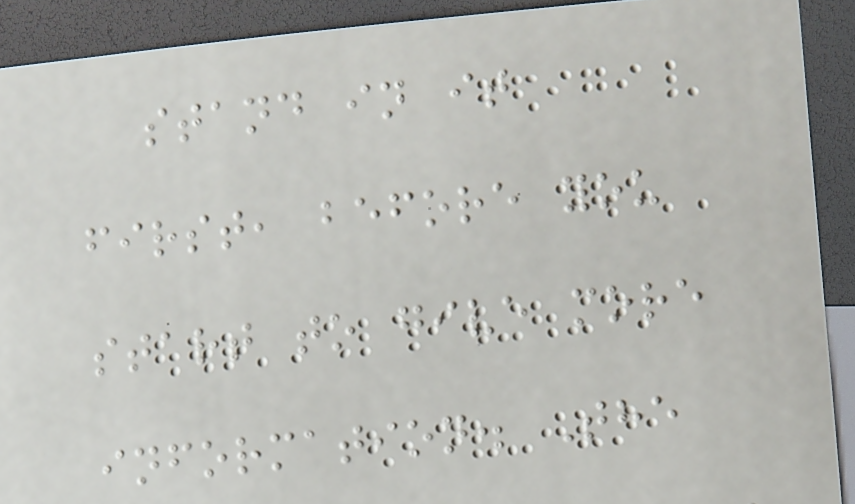stand in it
first, before you
start to give more
information. The
